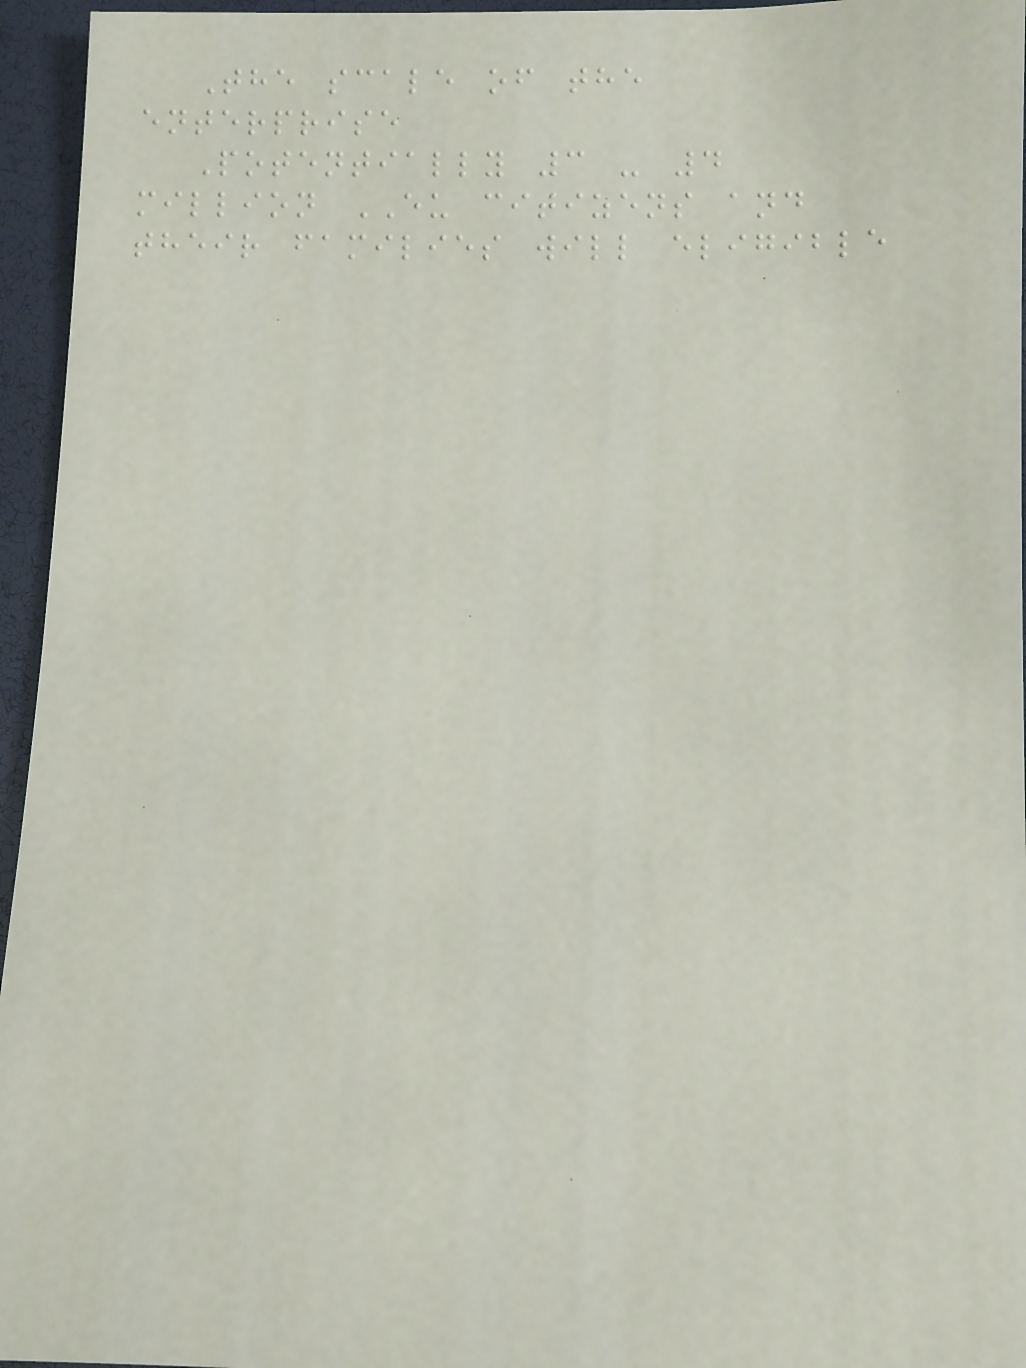The scale of the
enterprise
Potentially 3 - 4
million EU citizens and
their families will eligible
